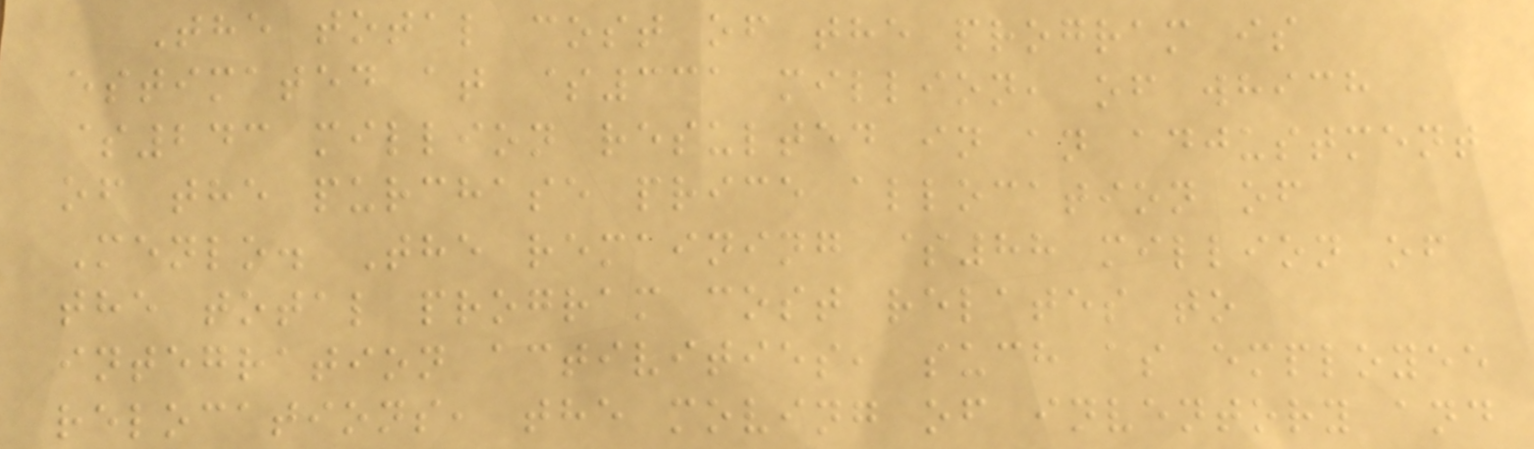The total cost of the program is
estimated at $331 million, of which
$243 million resulted in an adjustment
of the purchase price allocation of
Menlo. The remaining $88 million of
the total program cost relates to
integration activities, such as employee
relocations, the moving of inventory and
